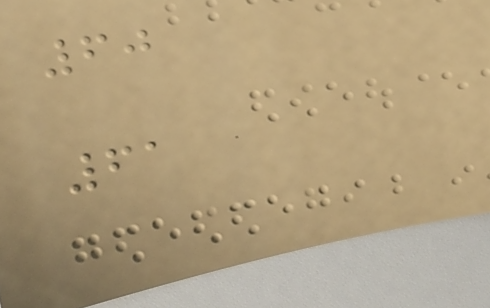60
61
